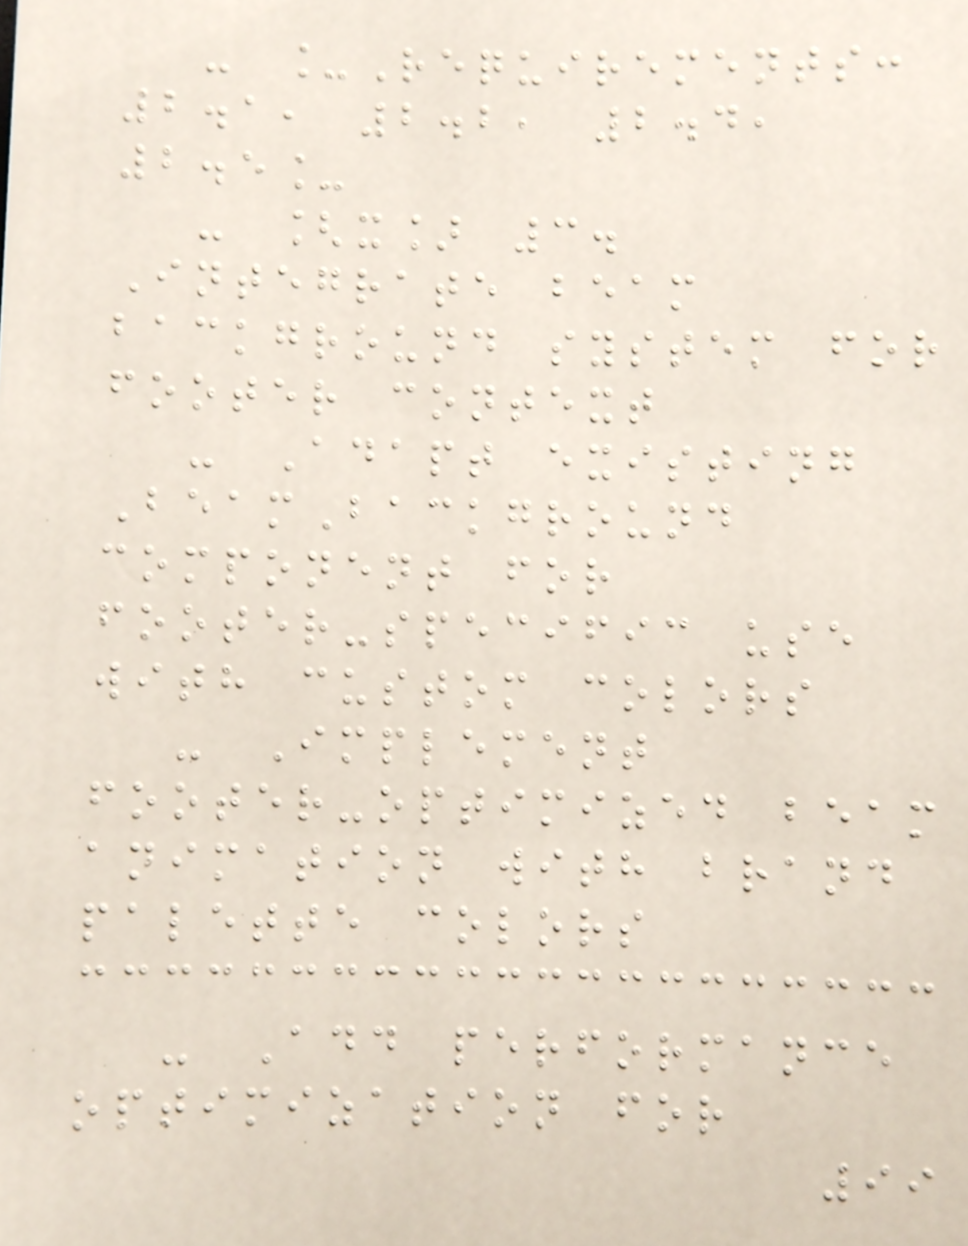- _Requirements:
2.1, 2.2, 2.4,
2.5_
- [x] 3.
Integrate beam
background system for
footer context
- Adapt existing
BeamBackground
component for
footer-specific use
with custom colors
- Implement
footer-optimized beam
animation with brand
palette colors
- Add performance
optimization for
99
